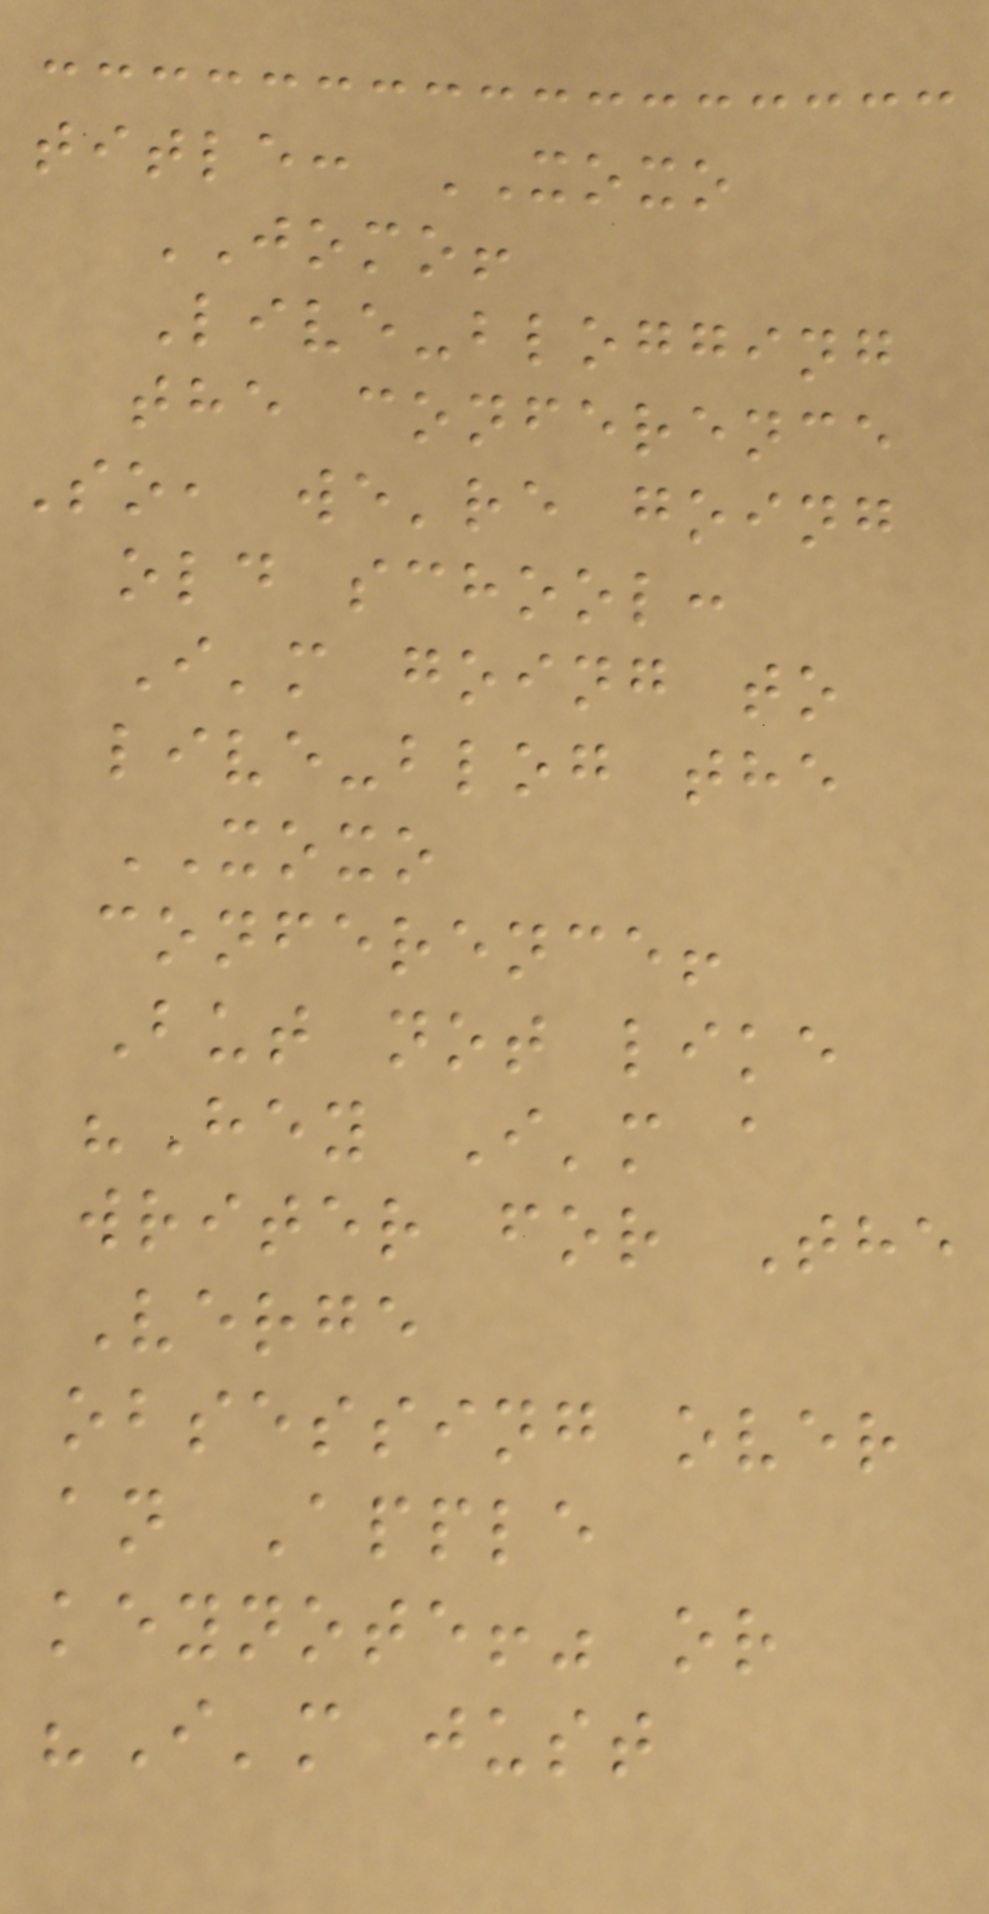title: XOXO
JOMO!
Live-blogging
the conference
So, we're going
old school:
I'm going to
live-blog the
XOXO
conference!
But not like
"Hey I'm a
writer for The
Verge
obsessing over
an Apple
keynote!" or
"I'm just
